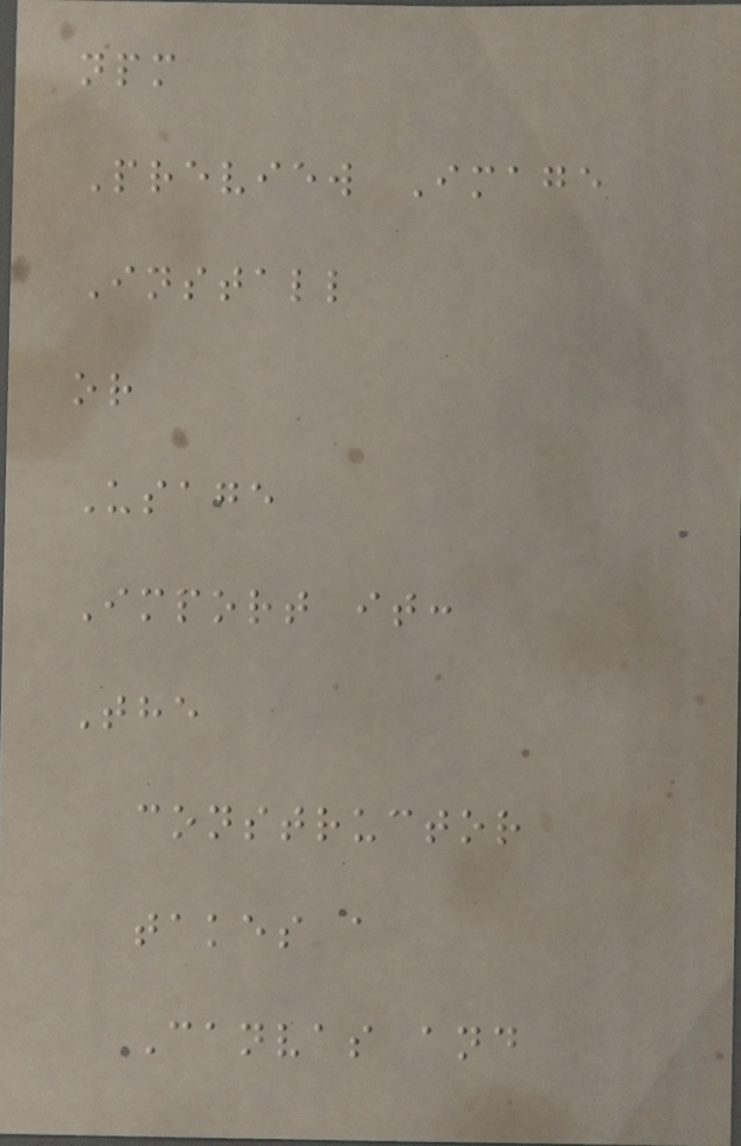npm
Preview Image
Install
or
Usage
Import it:
The
constructor
takes a
Canvas and
